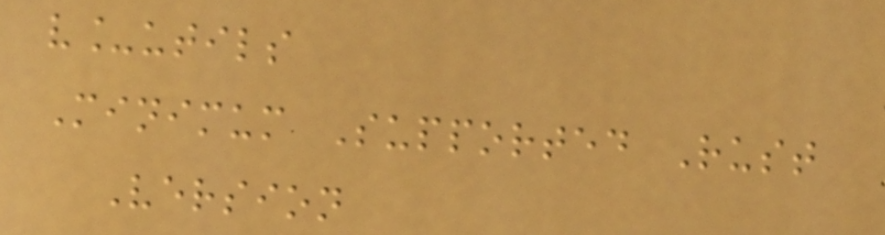v_utils
Minimum Supported Rust
Version
